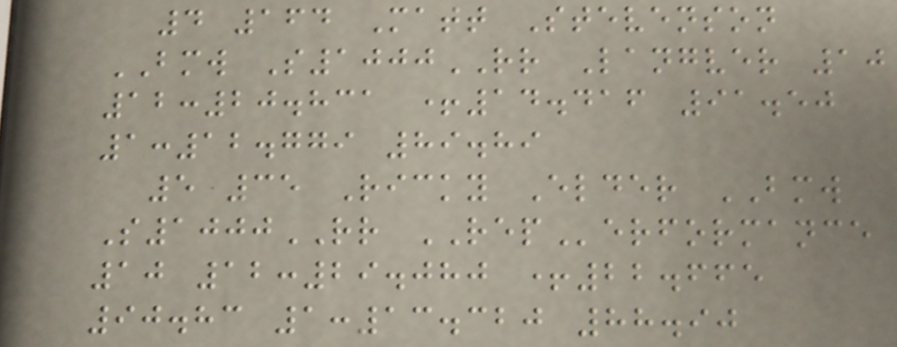4 164 Matt Stevenson
BMW S1000RR Langver 10
12:20.831 +14.416 91.50
1:12.779 89.89
5 35 Ricky Elder BMW
S1000RR REPerformance
10 12:29.080 +22.665
90.83 1:13.320 88.90
